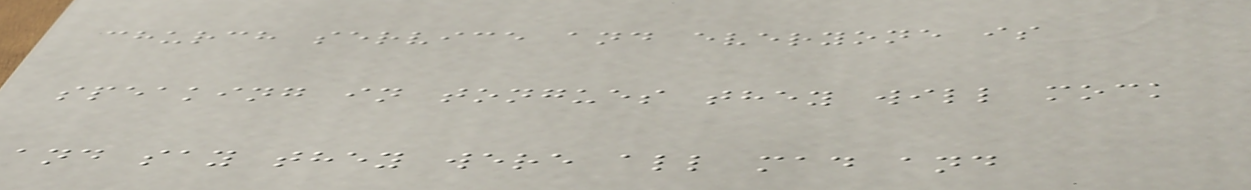church service and everyone is
speaking in tongues they will mock
and say they were all mad and
